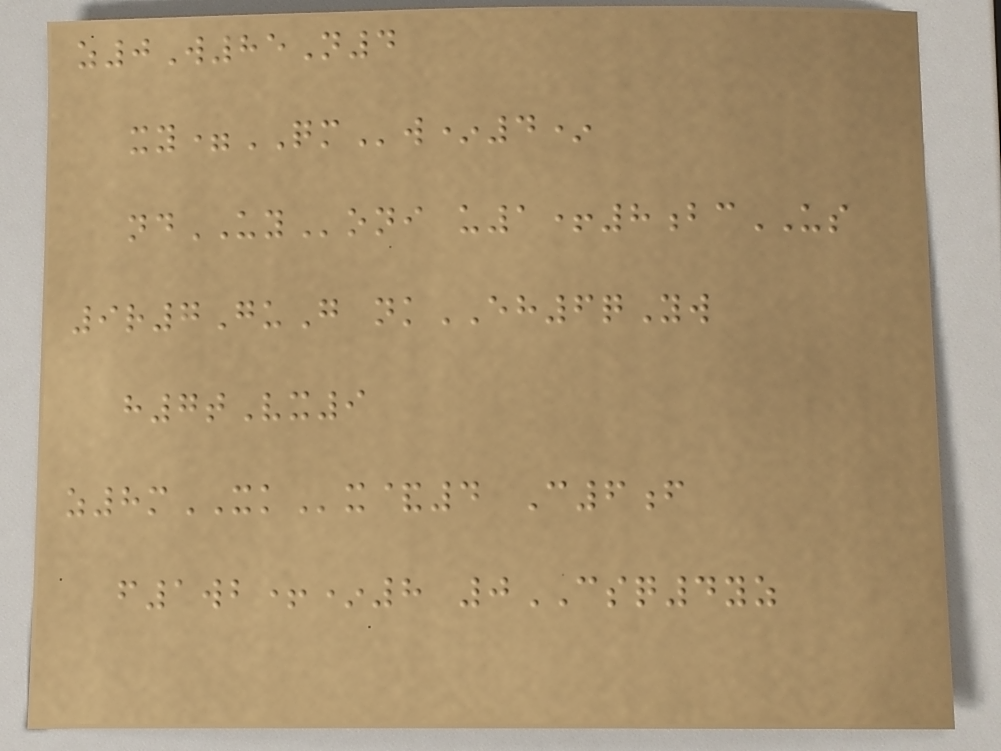z0W85N4
xy=QMw*4*
ndUYoni u1+8bcUS
9r7GuG nkEH6qYw
h7tVx9
z8mXKx&4 C6f
f1wb+*8 0CSQ4yz
